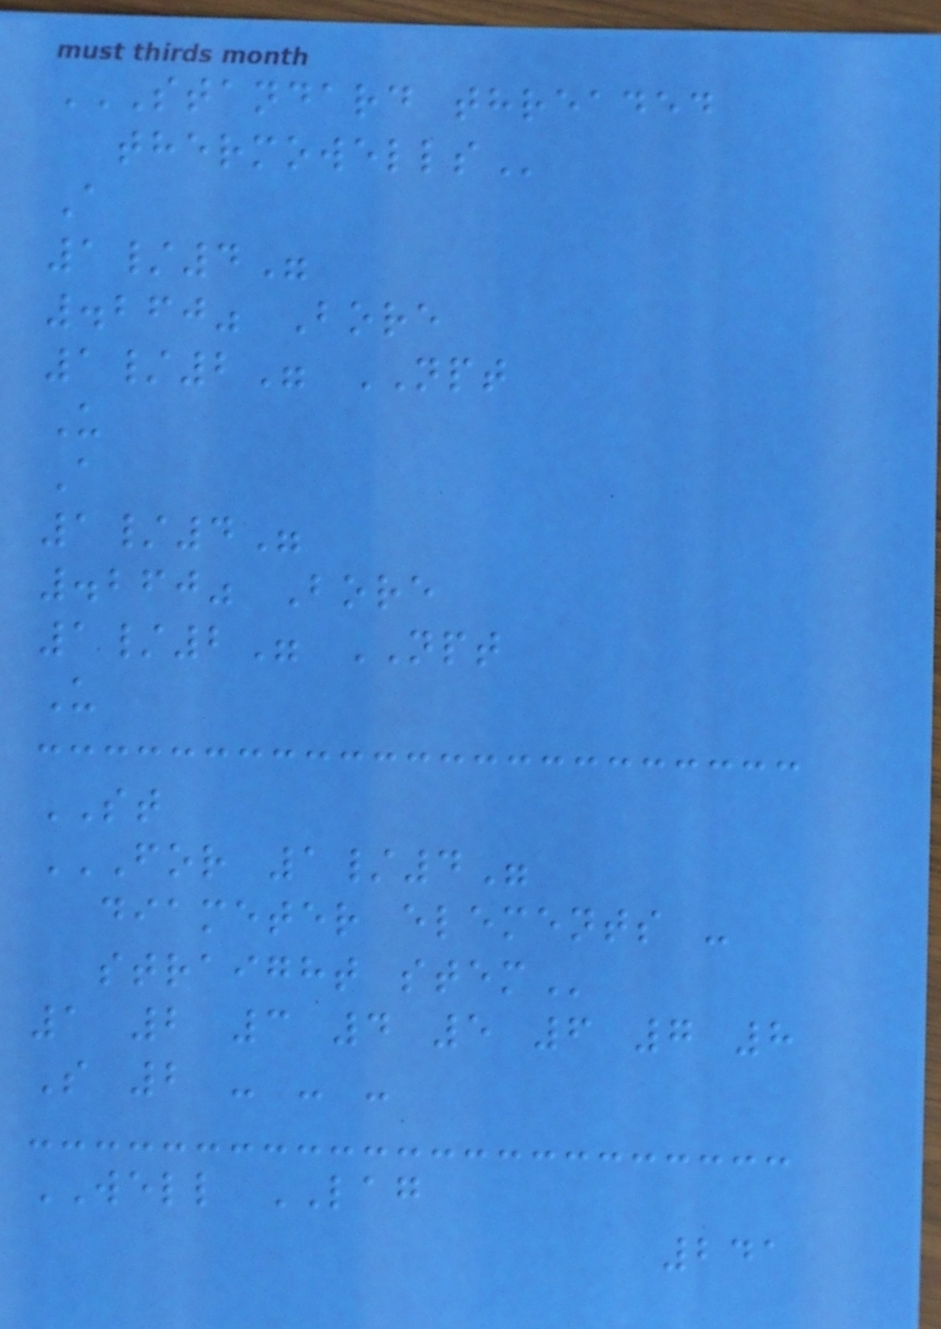STANDARD THREADED
THERMOWELLS
A
1/4"
.260" Bore
1/2" NPT
U
A
1/4"
.260" Bore
1/2" NPT
U
ST
FOR 1/4"
DIAMETER ELEMENTS -
STRAIGHT STEM
1 2 3 4 5 6 7 8
S 2 - - -
WELL LAG
241
